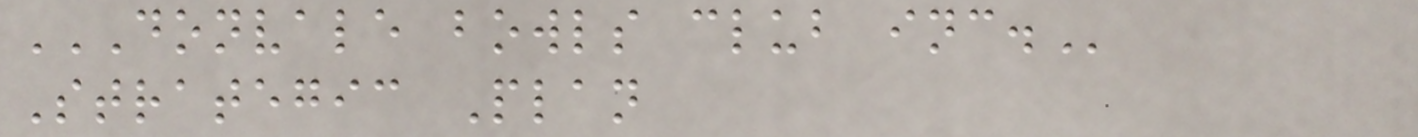DONVALE BOWLS CLUB INC.
Strategic Plan
